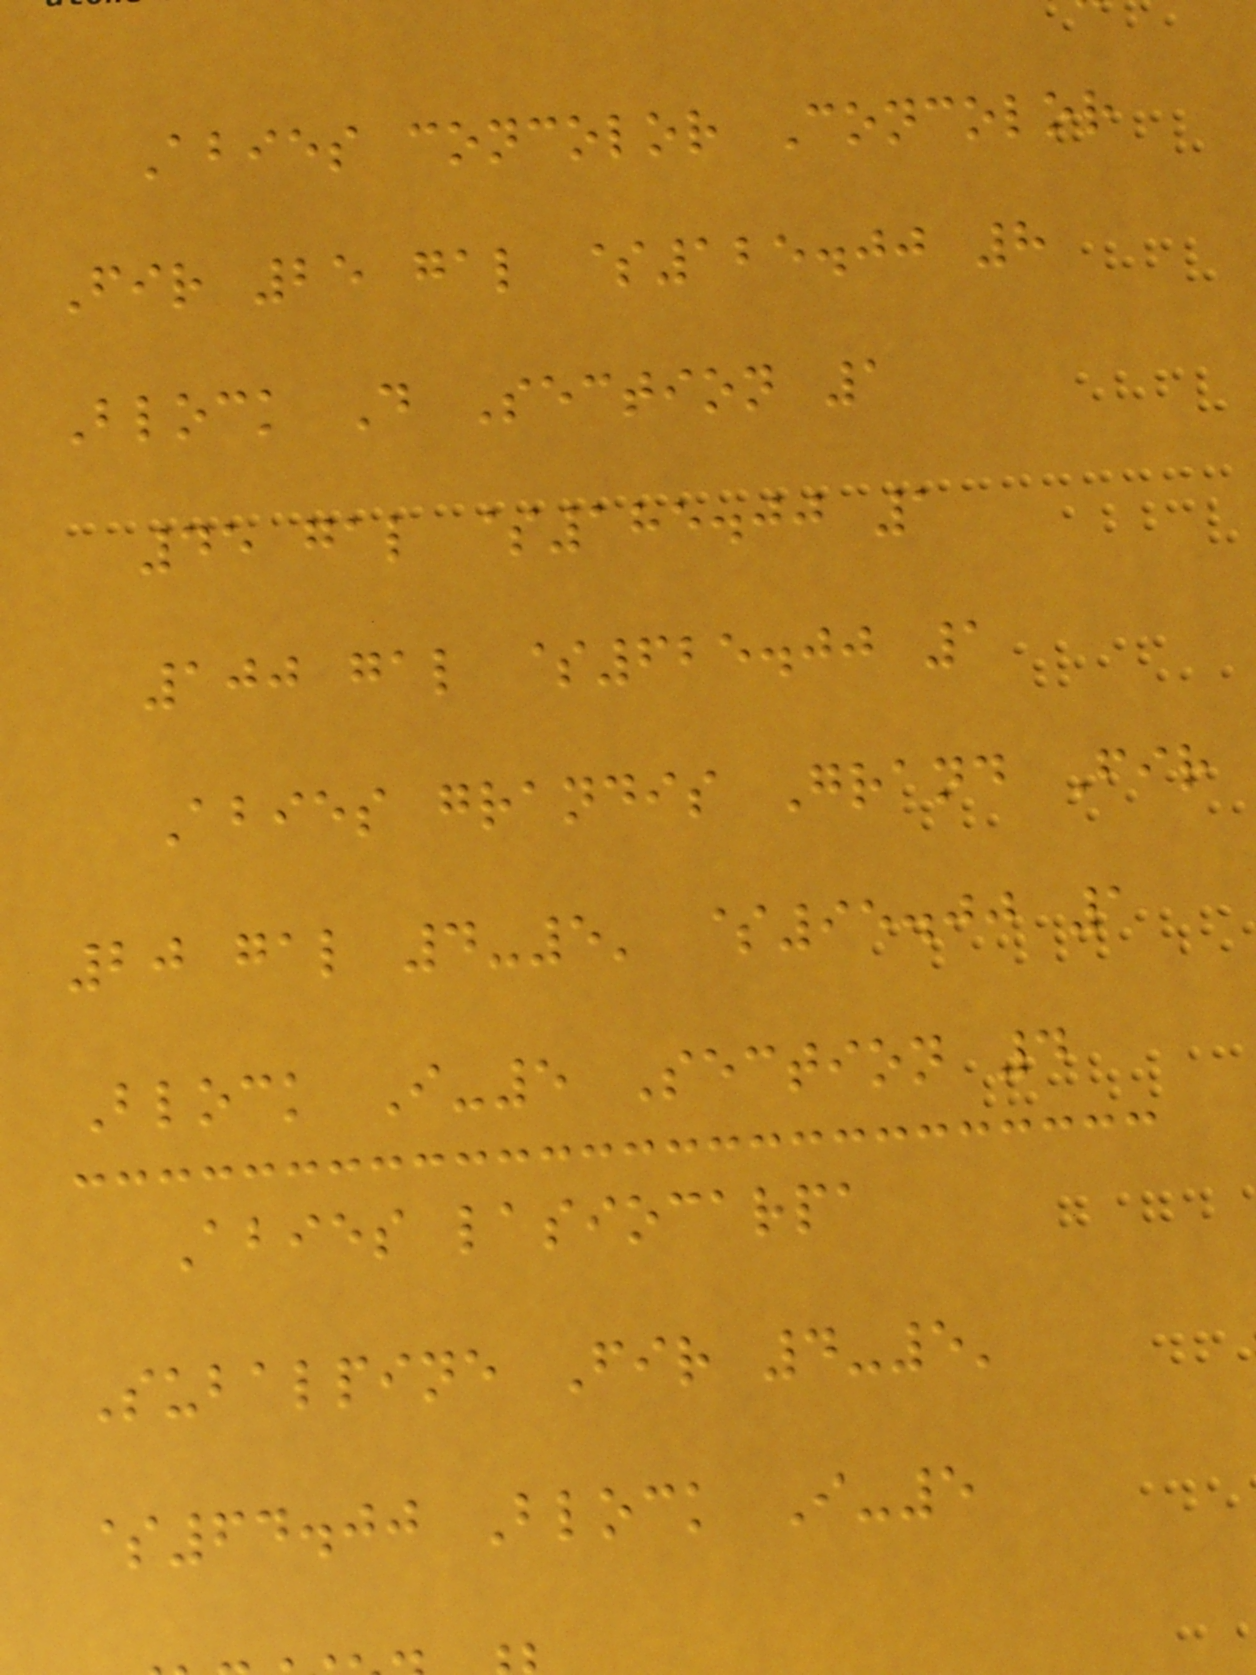Abies concolor Concolor
Fir 25 gal $125.00 8
Block D Section 1
45 gal $185.00 1
100 gal $625.00 1
Abies grandis Grand Fir
20 gal 4-5' $95.00 1
Block I-5 Section 4
Abies lasiocarpa
Subalpine Fir 4-5'
$64.00 Block I-5
